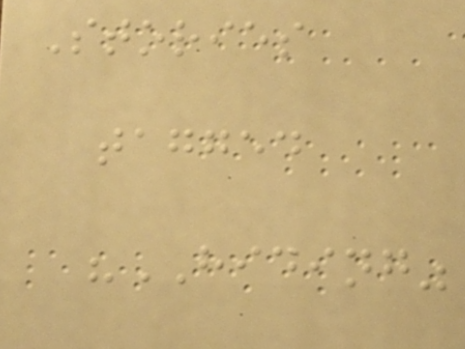Stories
tagged
"HIDING"
